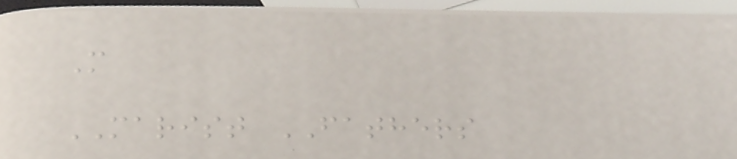M
MARIST FATHERS
